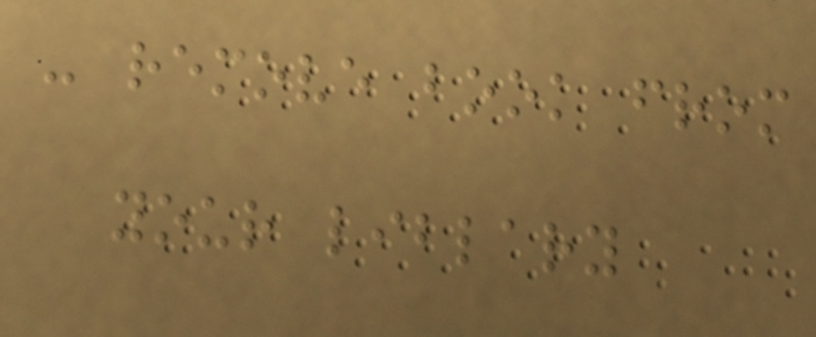- remove book from
your liblary
